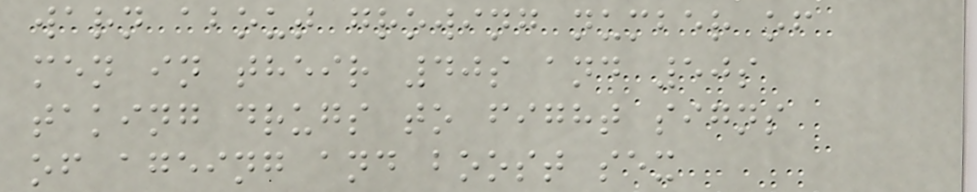warn about growing number of
men in their 40s and 50s
taking drugs to fight signs
of ageing and boost sex
